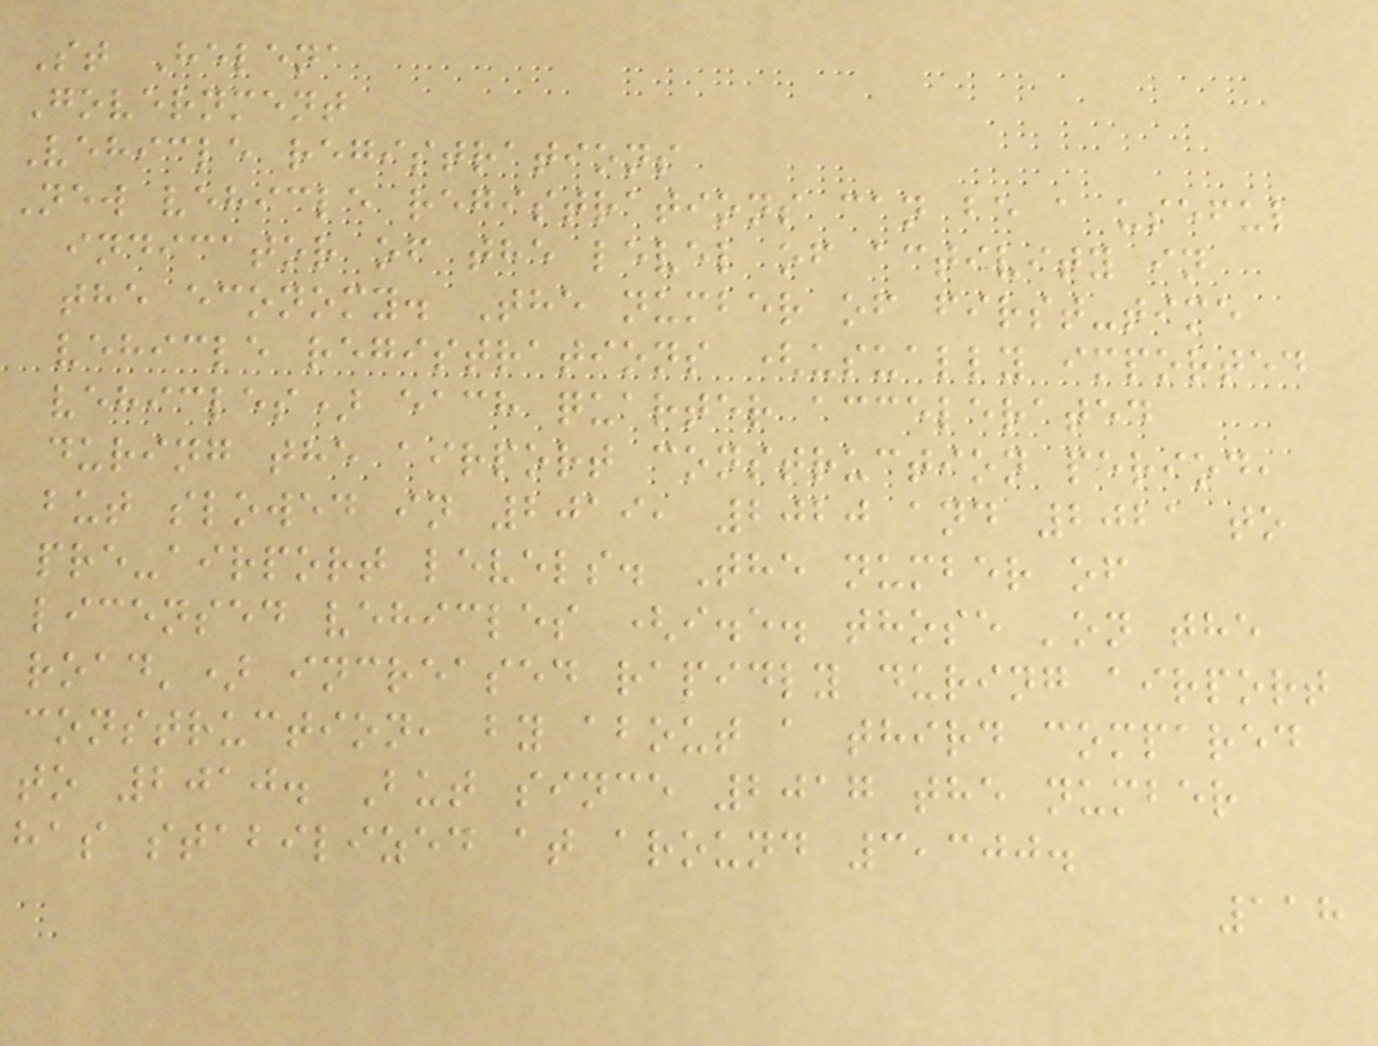St Helena
Government
Vehicle registrations
New vehicle registrations can be a useful
indicator of the level of activity in
the economy. The number of first-time
vehicle registrations (usually imported
vehicles) each quarter accelerated
during the airport construction period,
but slowed in 2019, 2020 and 2021 to
pre-airport levels. The number of
licensed vehicles (i.e. those 'on the
road') increased rapidly during airport
construction, by about a third compared
to 2010. But since 2017 the number
has stabilized at around 3,300.
118
